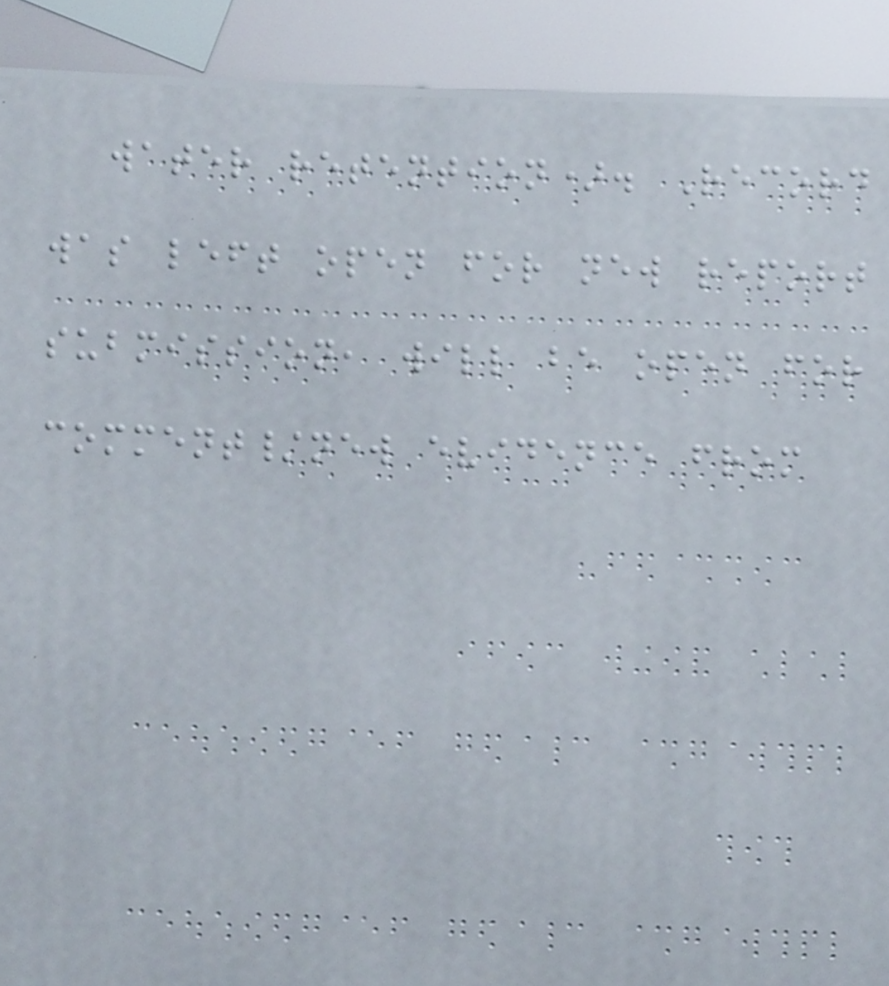water retention). Record
was left open for new report
submission, will be open for
comment/new evidence from
